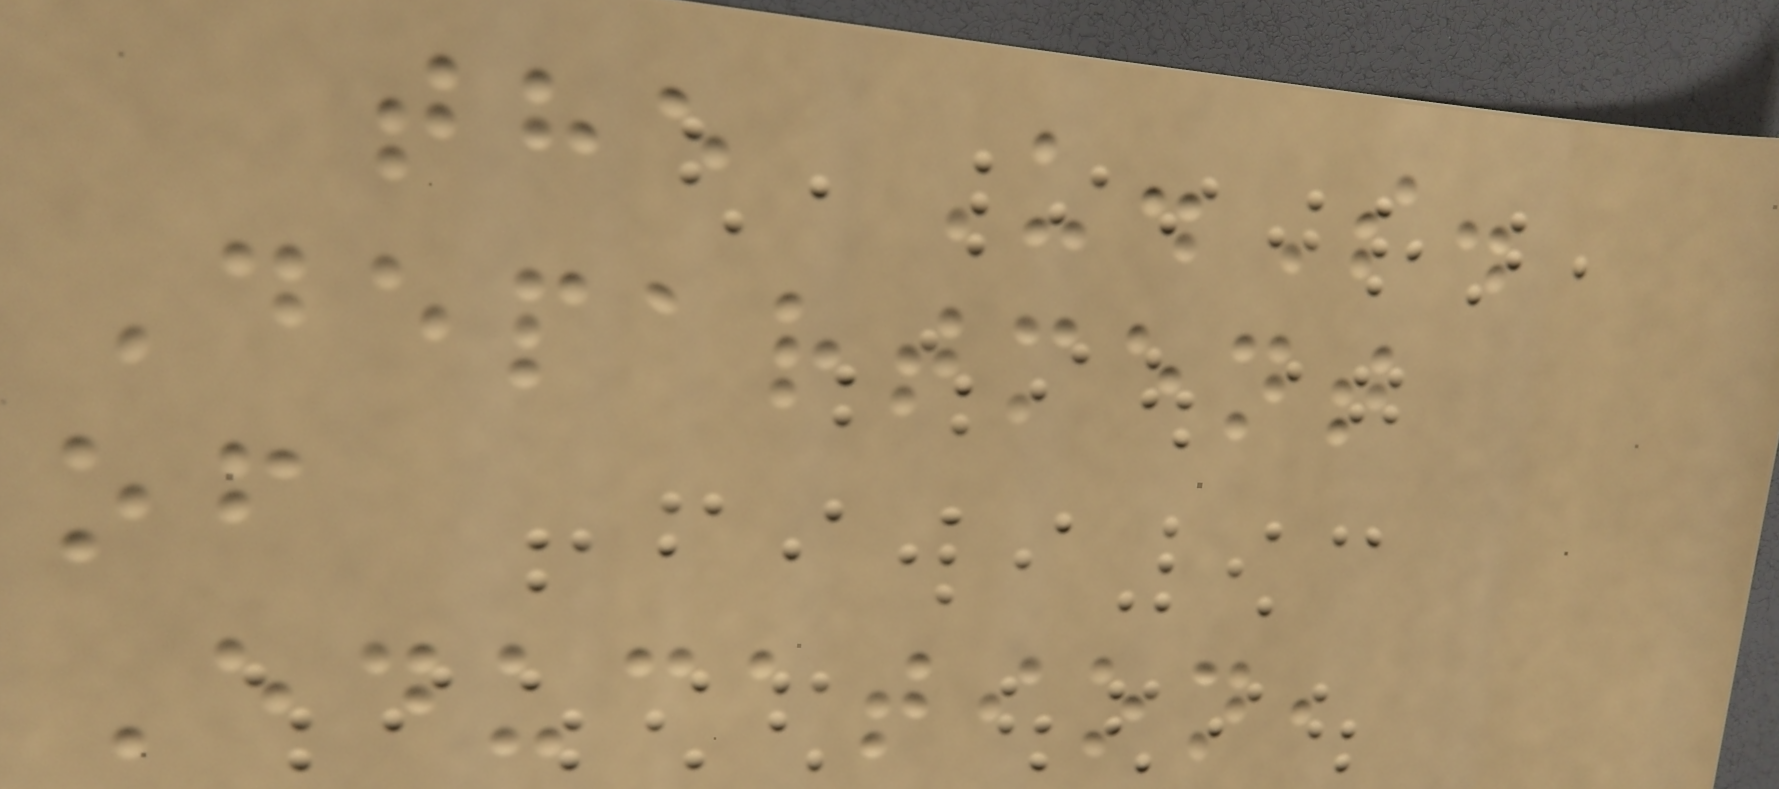the U.S.
Department
of
Education,
